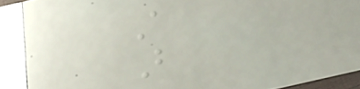A
B
